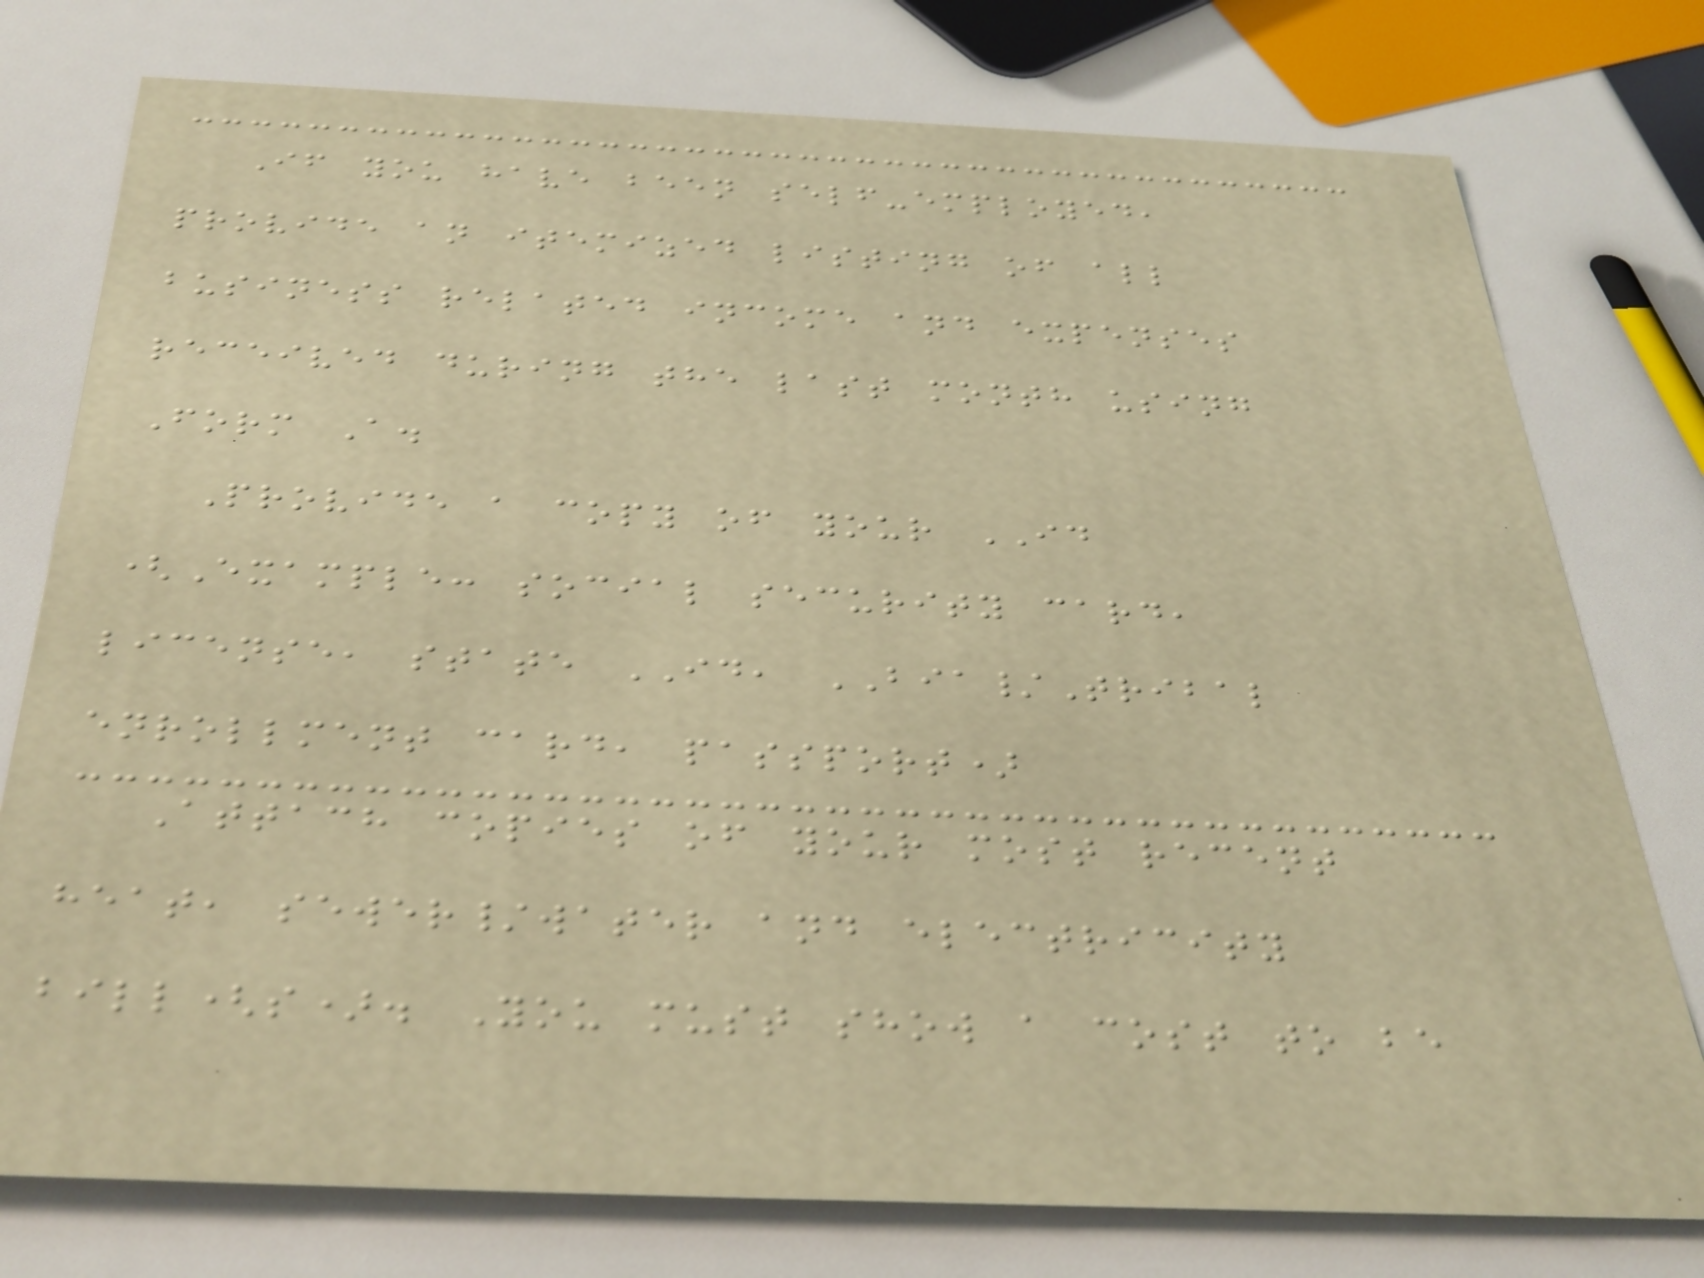If you have been self-employed,
provide an itemized listing of all
business related income and expenses
received during the last month using
Form A.
Provide a copy of your ID
(Example: social security card,
license, state ID, BIA/Tribal
enrollment card, passport)
Attach copies of your most recent
heat, sewer/water and electricity
bill(s). You must show a cost to be
